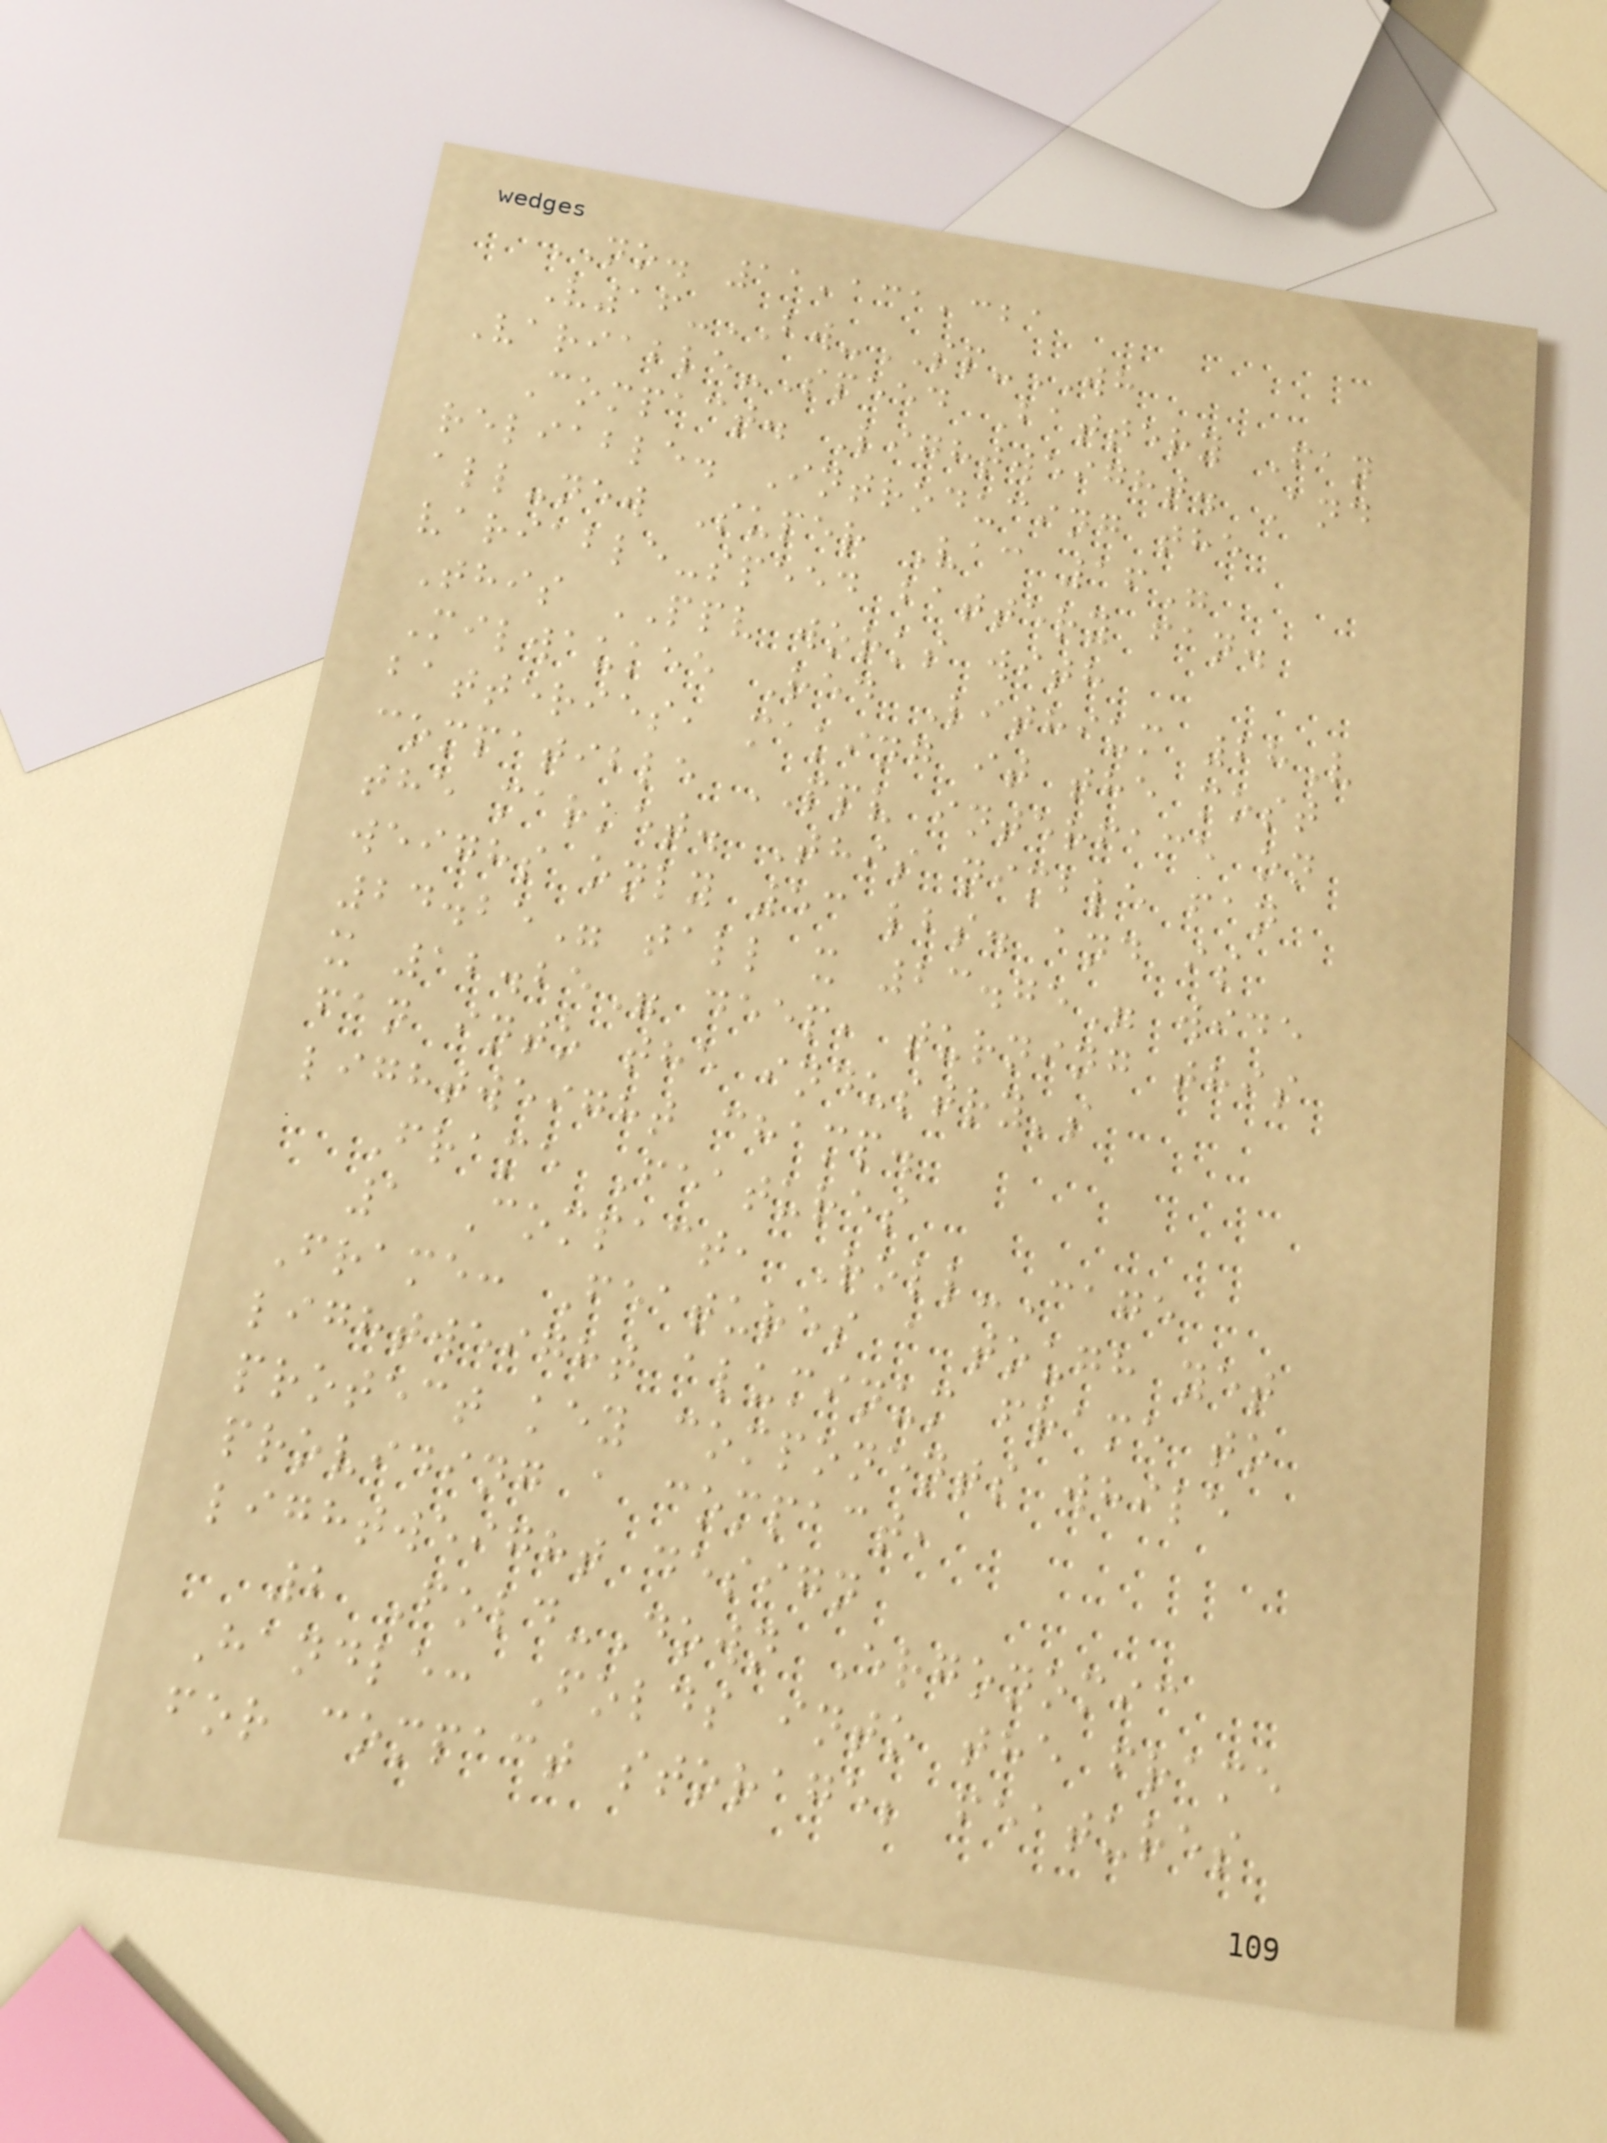NO. 11,131,321
V16-BW-SP-WH
Variable-Speed Battery Fan
Compact. Lightweight. And
reliable. Introducing the
all-new Super Vac 16"
variable-speed battery fan.
This PPV works with
Milwaukee Red Lithium 28V
batteries, making it the most
compatible PPV interface on
the market. This nimble fan
weighs only 53 lbs. and is
24.25" tall x 23.75" wide
x 12.25" deep, turning this
fan into the industry's
lightweight champ.
Frame Features
1 Compact, Roll-Cage
Frame: Features a tough yet
lightweight aluminum frame to
protect key components while
providing a compact,
lightweight design
2 Fold-Down Ergonomic
Handle: Folds into the frame
for compact storage; features
